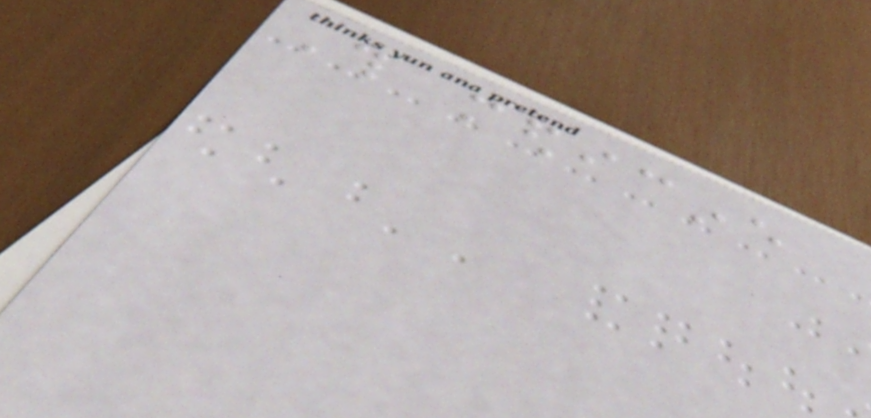This medicine
